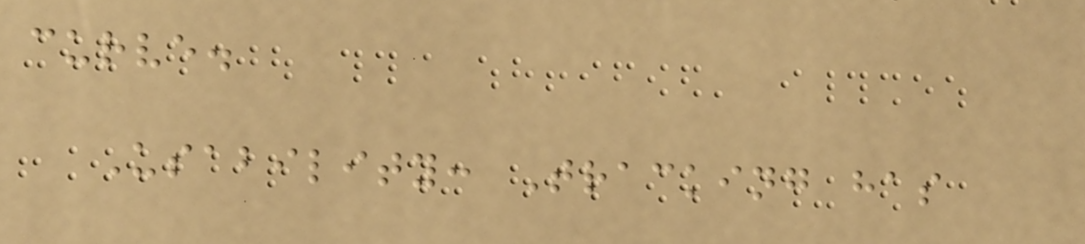curve.
Usability: Tracking has
